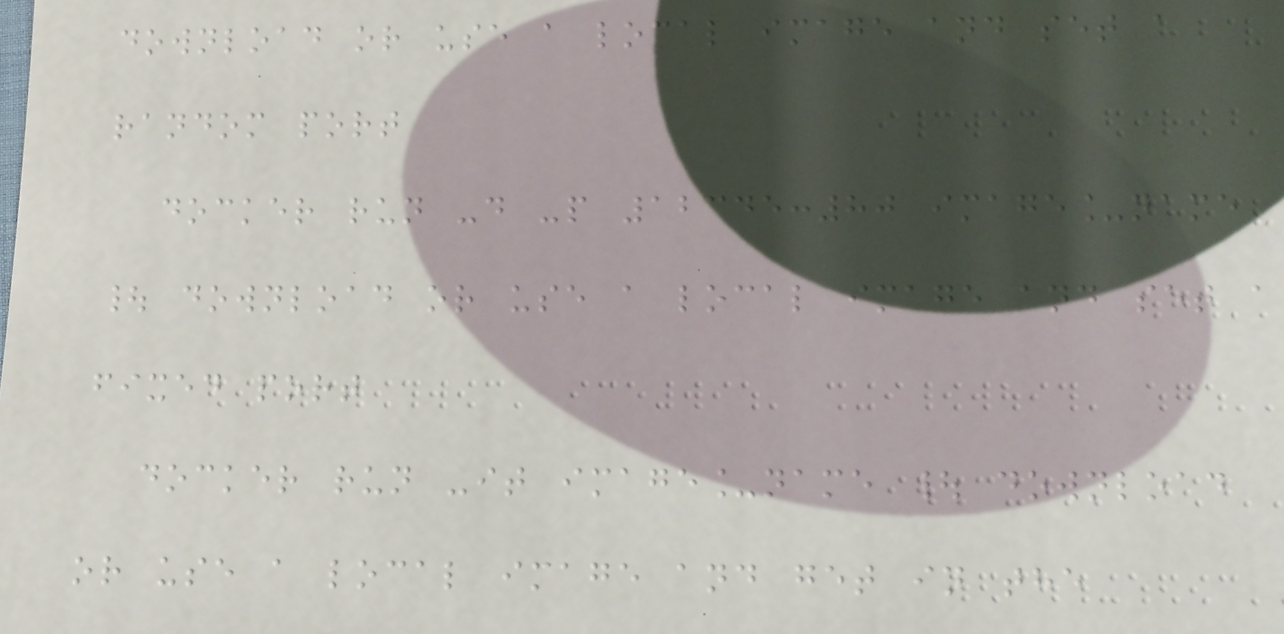download or use a local image and set a
random port
docker run -d -p 12345:80 image_name
| download or use a local image and set a
fixed port
docker run -it image_name | download
or use a local image and get in the
